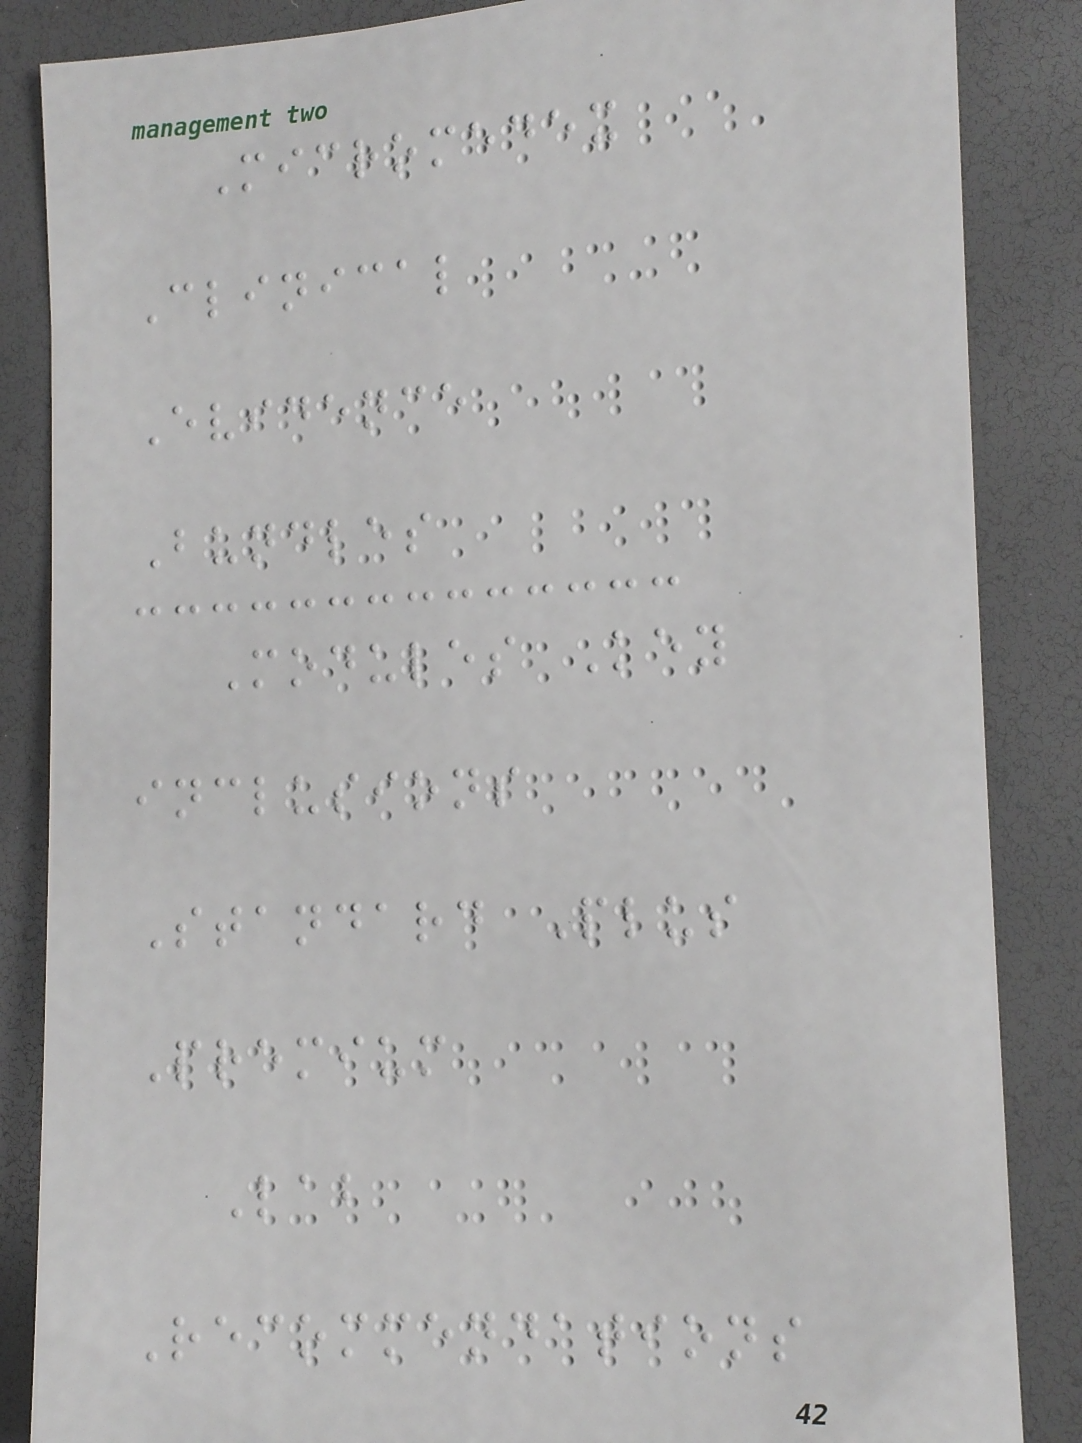Micromedex
Clinical
Evidence
Bundles
Modules Key
inclusions
Standard Plus
Premium
Lab
Recommendations
